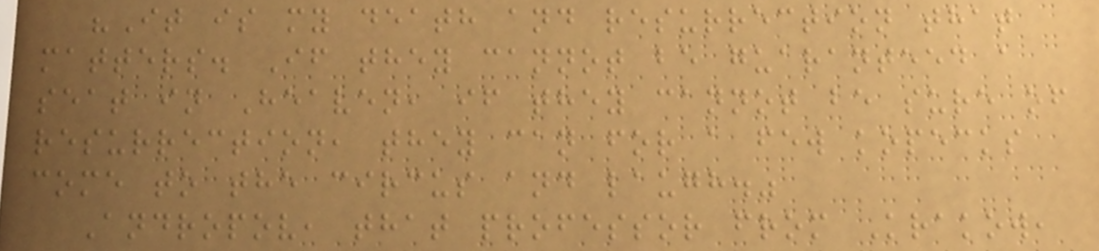"It is my death and resurrection that
matters. If they cannot be guaranteed a
seat in Heaven, if they cannot be sure of
resurrection, they can for a few kopecks
come to the circus and laugh."
Andropov, that professor from Krakow,
